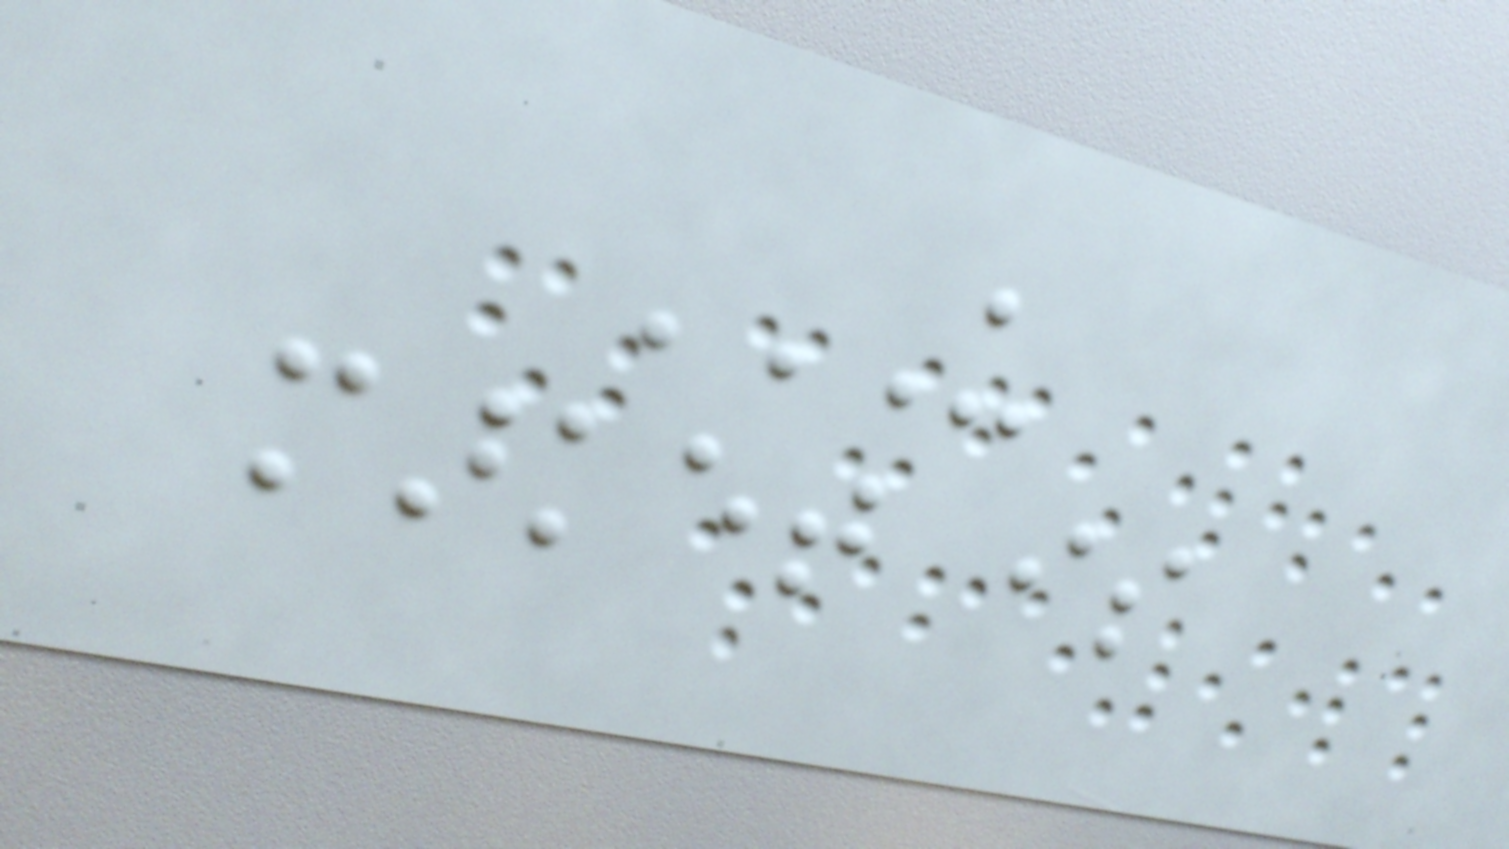US
MARKET IS
